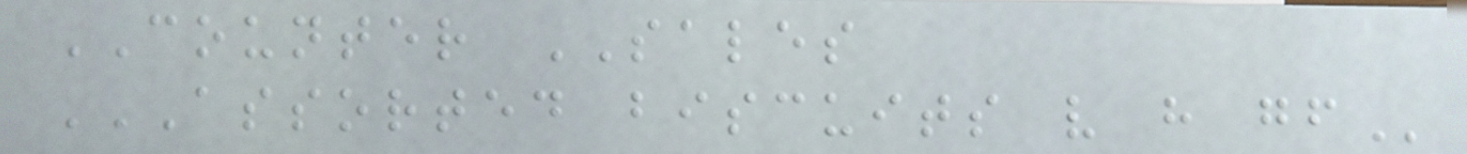COUNTER SALES
ASSORTED BISCUITS V H GF
